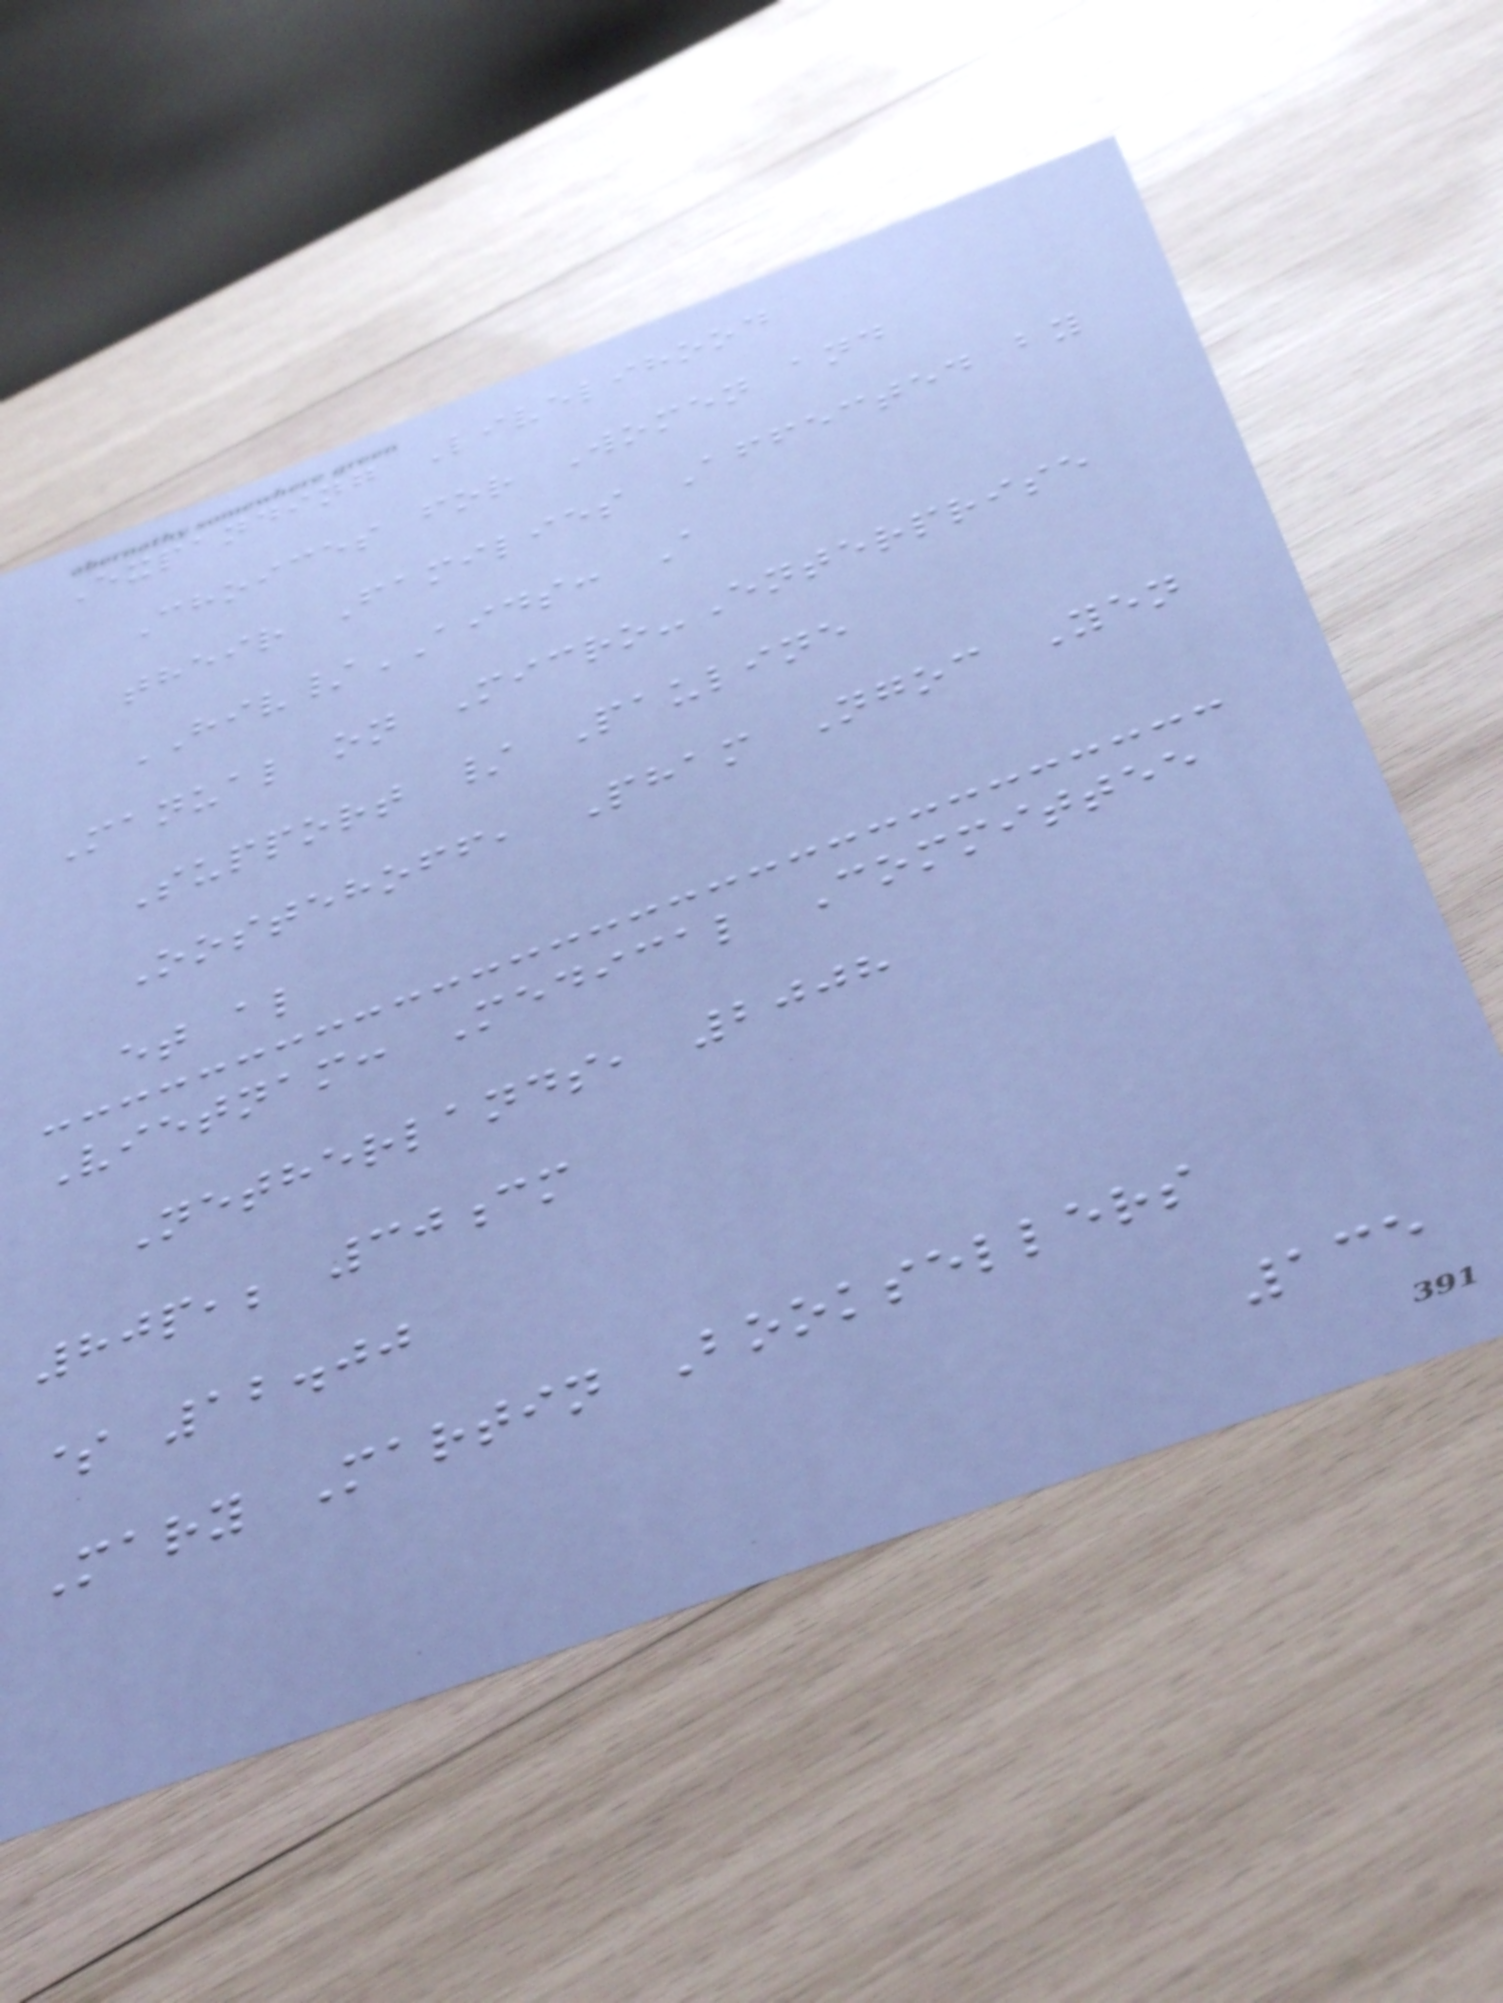Expanding Livelihood
Choices for Women and
their Families Affected by
HIV/AIDS: A
Manual on Micro-Enterprise
Support / Pauline
Oostehoff, Pham Ngoc Yen
et al
Vietnam: Medical Committee
Netherlands, 2008
80p,; 30cm
$ 12.00
Mary Martin Booksellers
135
